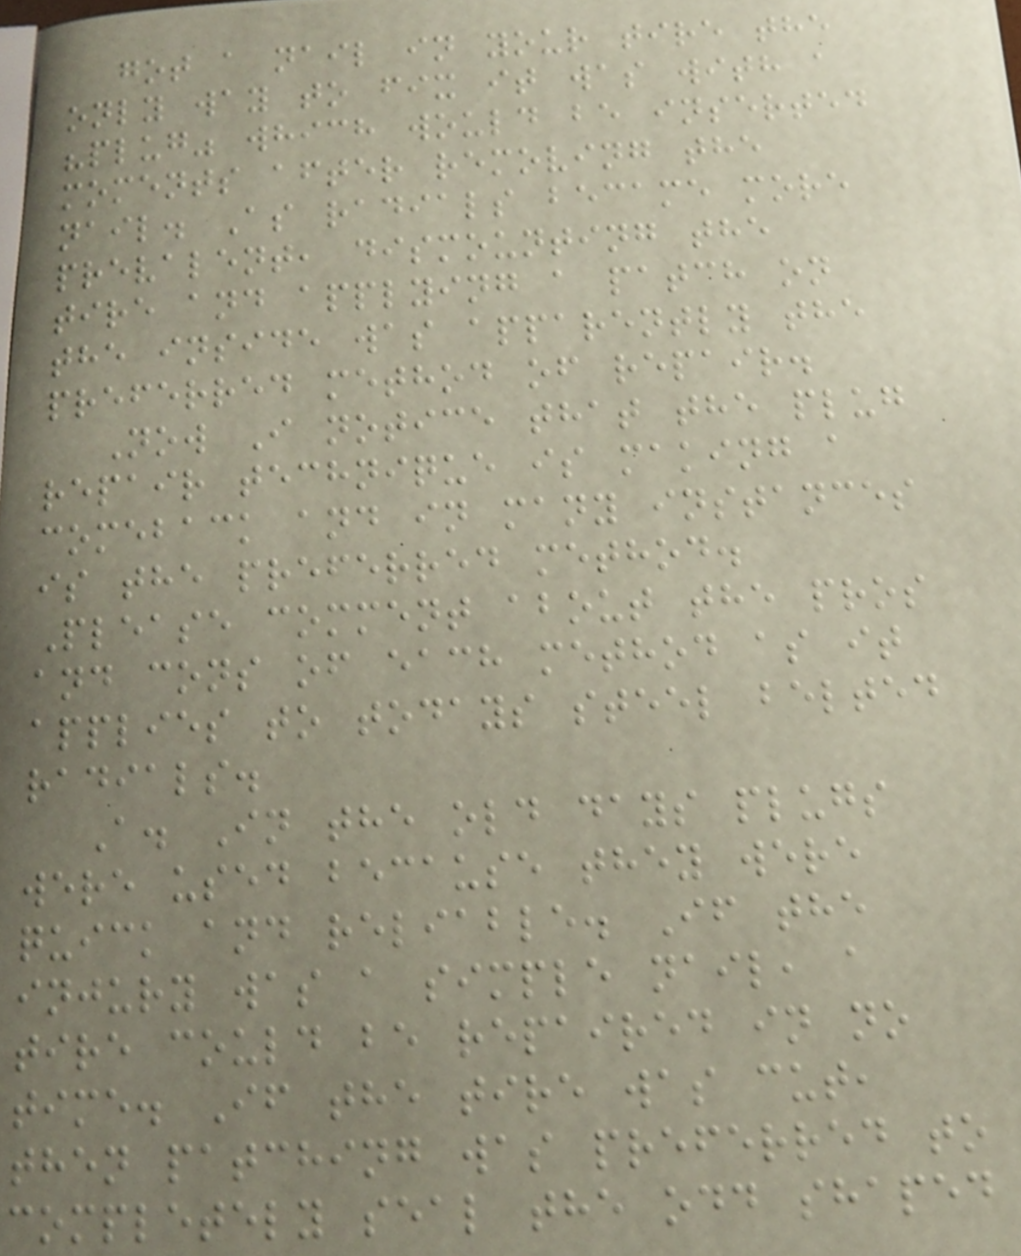got a nail in your tire the
only way to fix it was with a
"plug" which would be inserted
moments after removing the
nail. As radials became more
prevalent, dismounting the
tire and applying a patch on
the inside was apparently the
preferred method of repair.
Now I notice that the plug
repair technique is making a
comeback and in many instances
is the preferred method.
Please comment about the pros
and cons of each method as it
applies to todays steel belted
radials.
A. In the old days plugs
were used because they were
quick and reliable. If the
injury was a simple nail, a
tire could be repaired in no
time. If the tire was cut,
then patching was preferred to
completely seal the odd shaped
